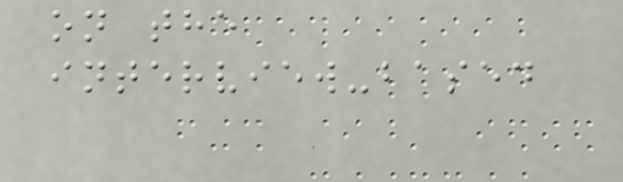on the
interview-based
